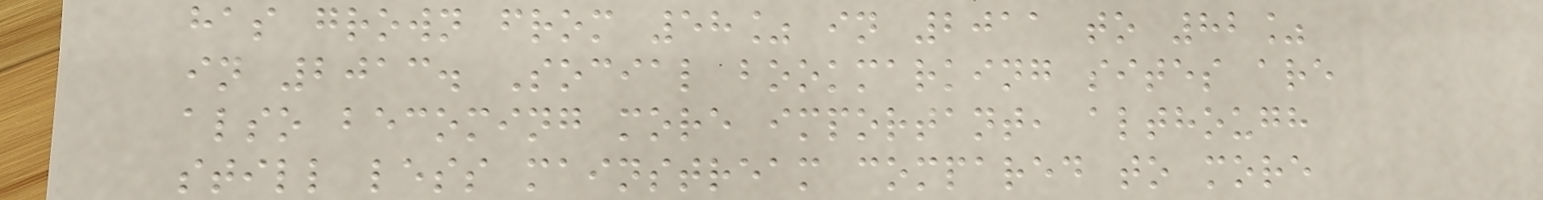has grown from 58% in 2011 to 82%
in 2013. Social bookmarking sites are
also becoming more important, although
still less mainstream compared to more
